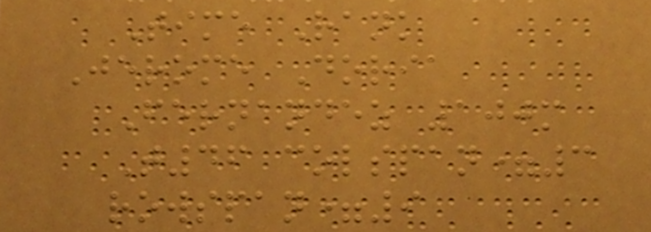Time Rank
Jerome Doria
Fernandez 100m
T46 colspan=3
rowspan=9
